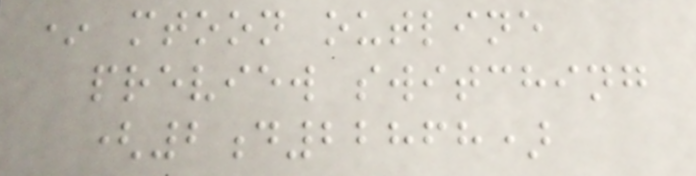* mtoon outline
preview switching
(2d22868)
